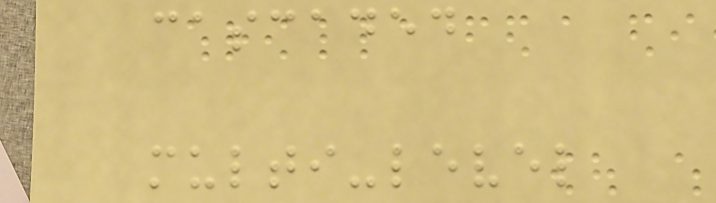cascaded
multi-level
